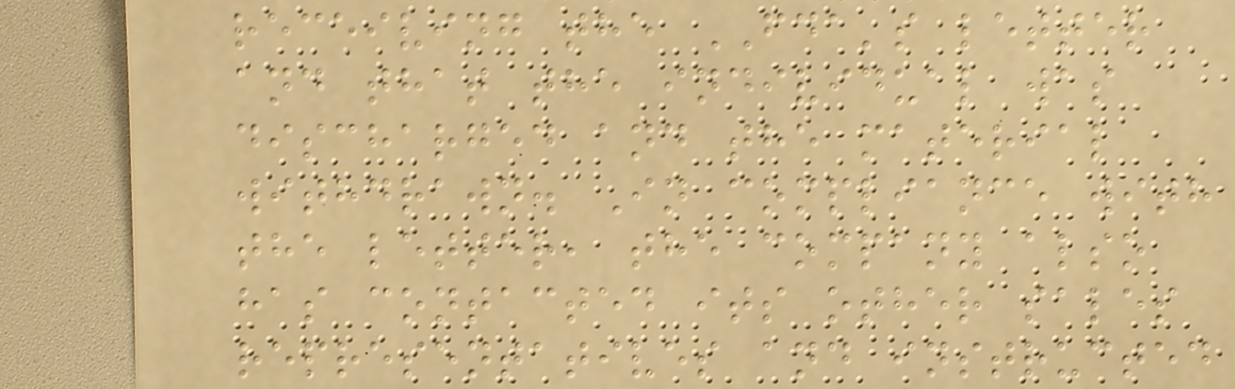receiving the FDA's letter
and that the individual was
discharged and the material
withdrawn. In compliance with
the letter, the company also
has contacted its other sales
representatives and instructed
